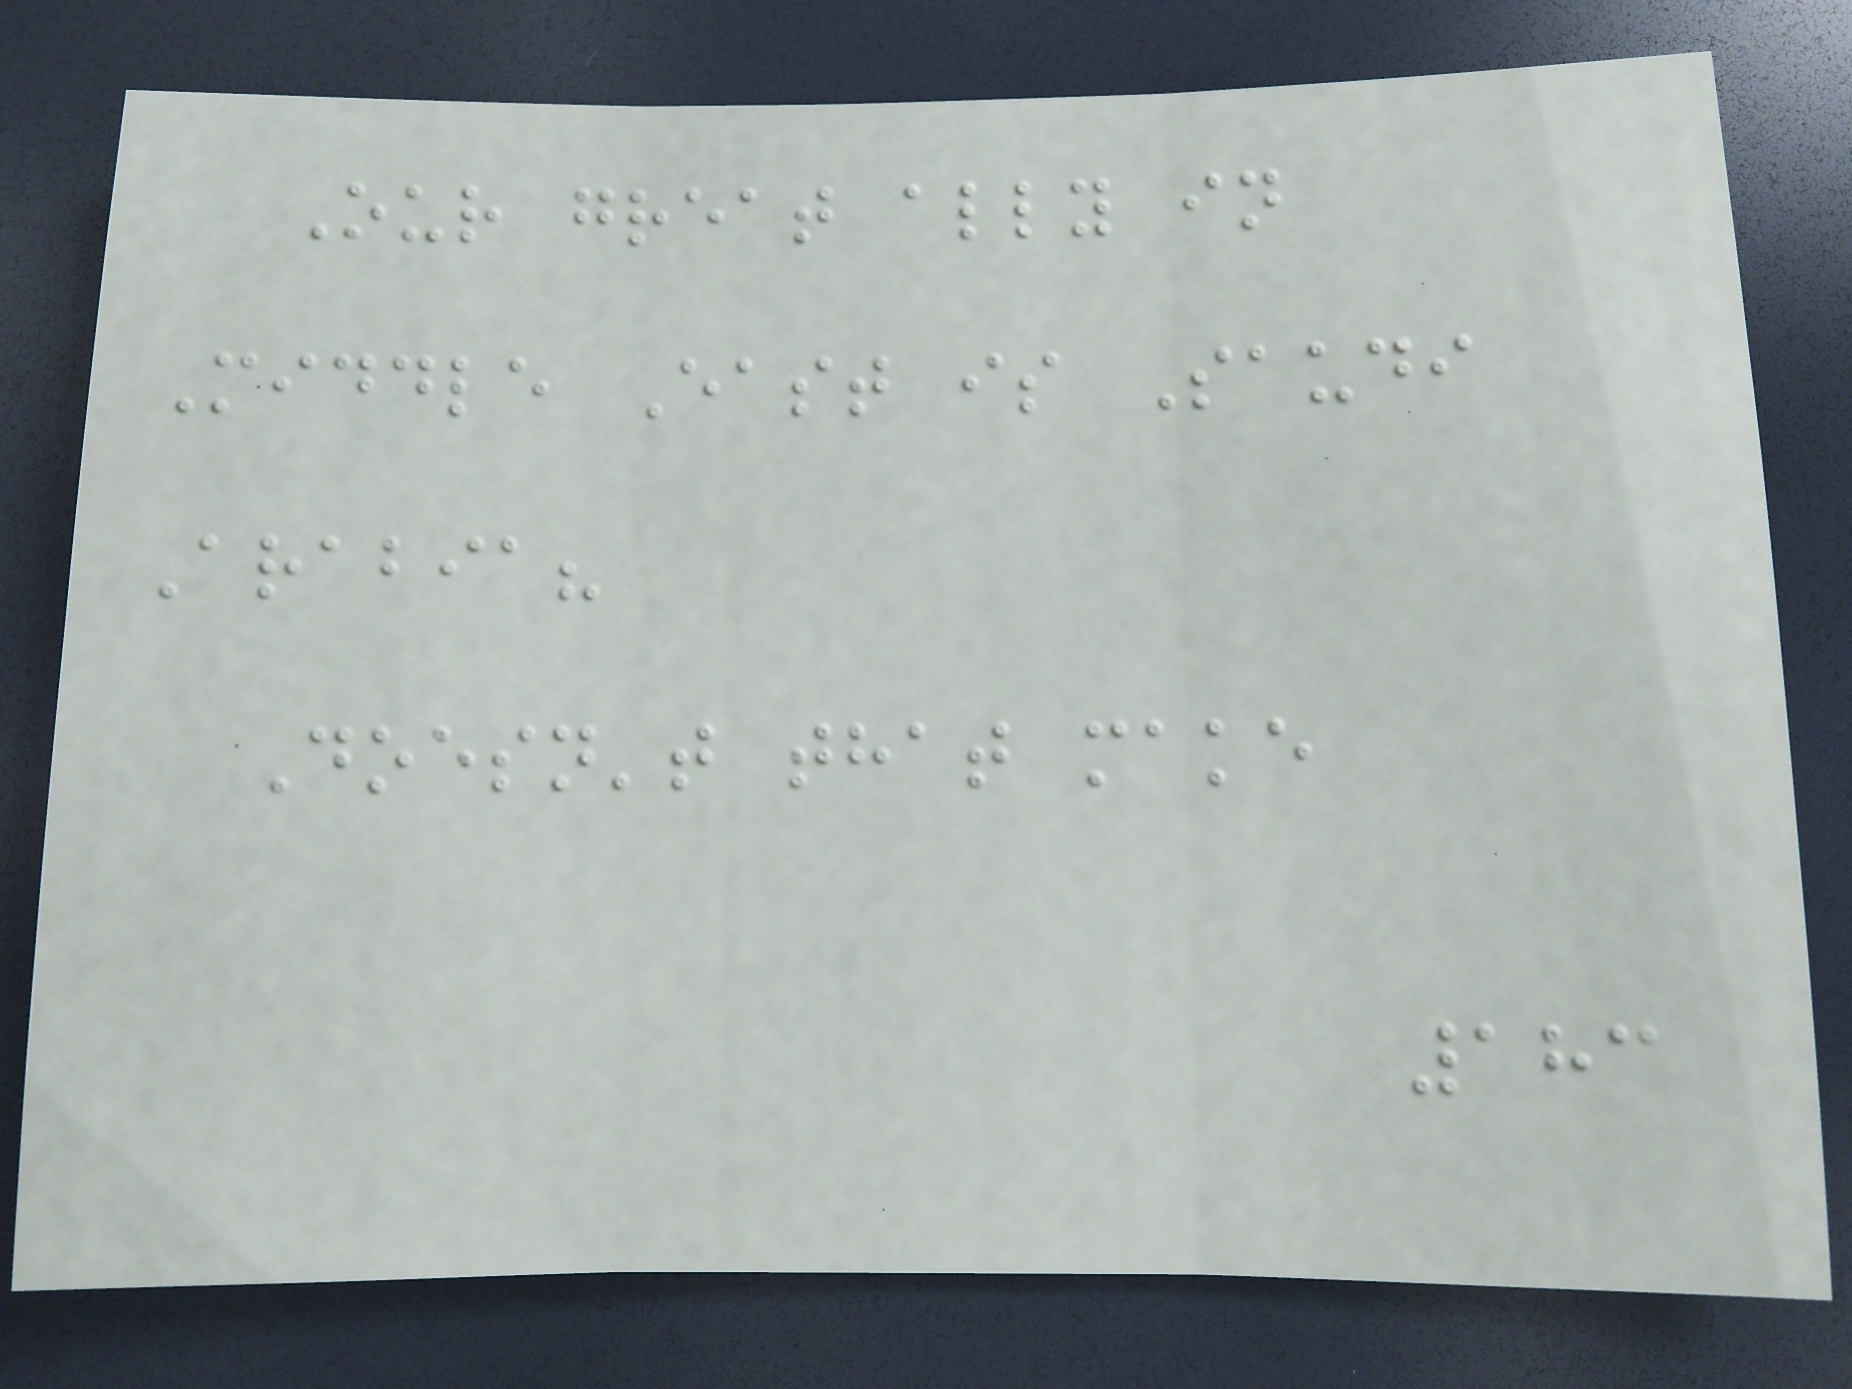Our great ally in
Middle East is Saudi
Arabia?
Doesn't that make
183
